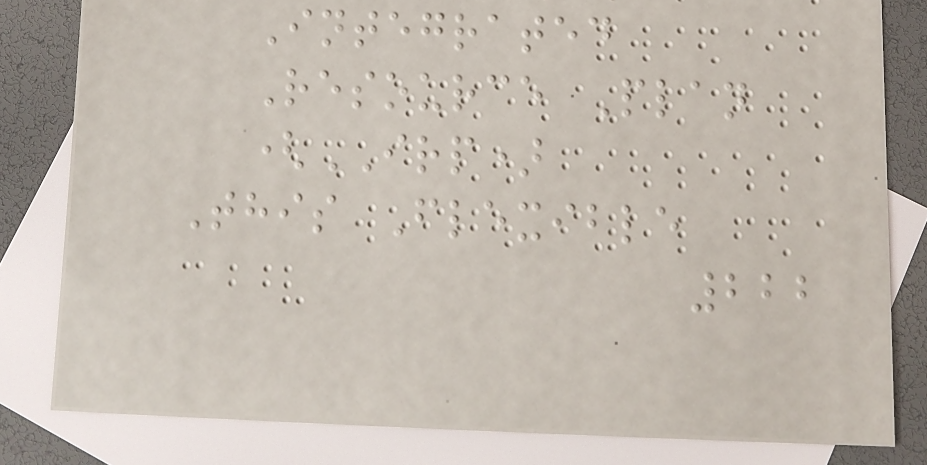Integrated
Resource Plan
(IRP)
This Flexible
222
